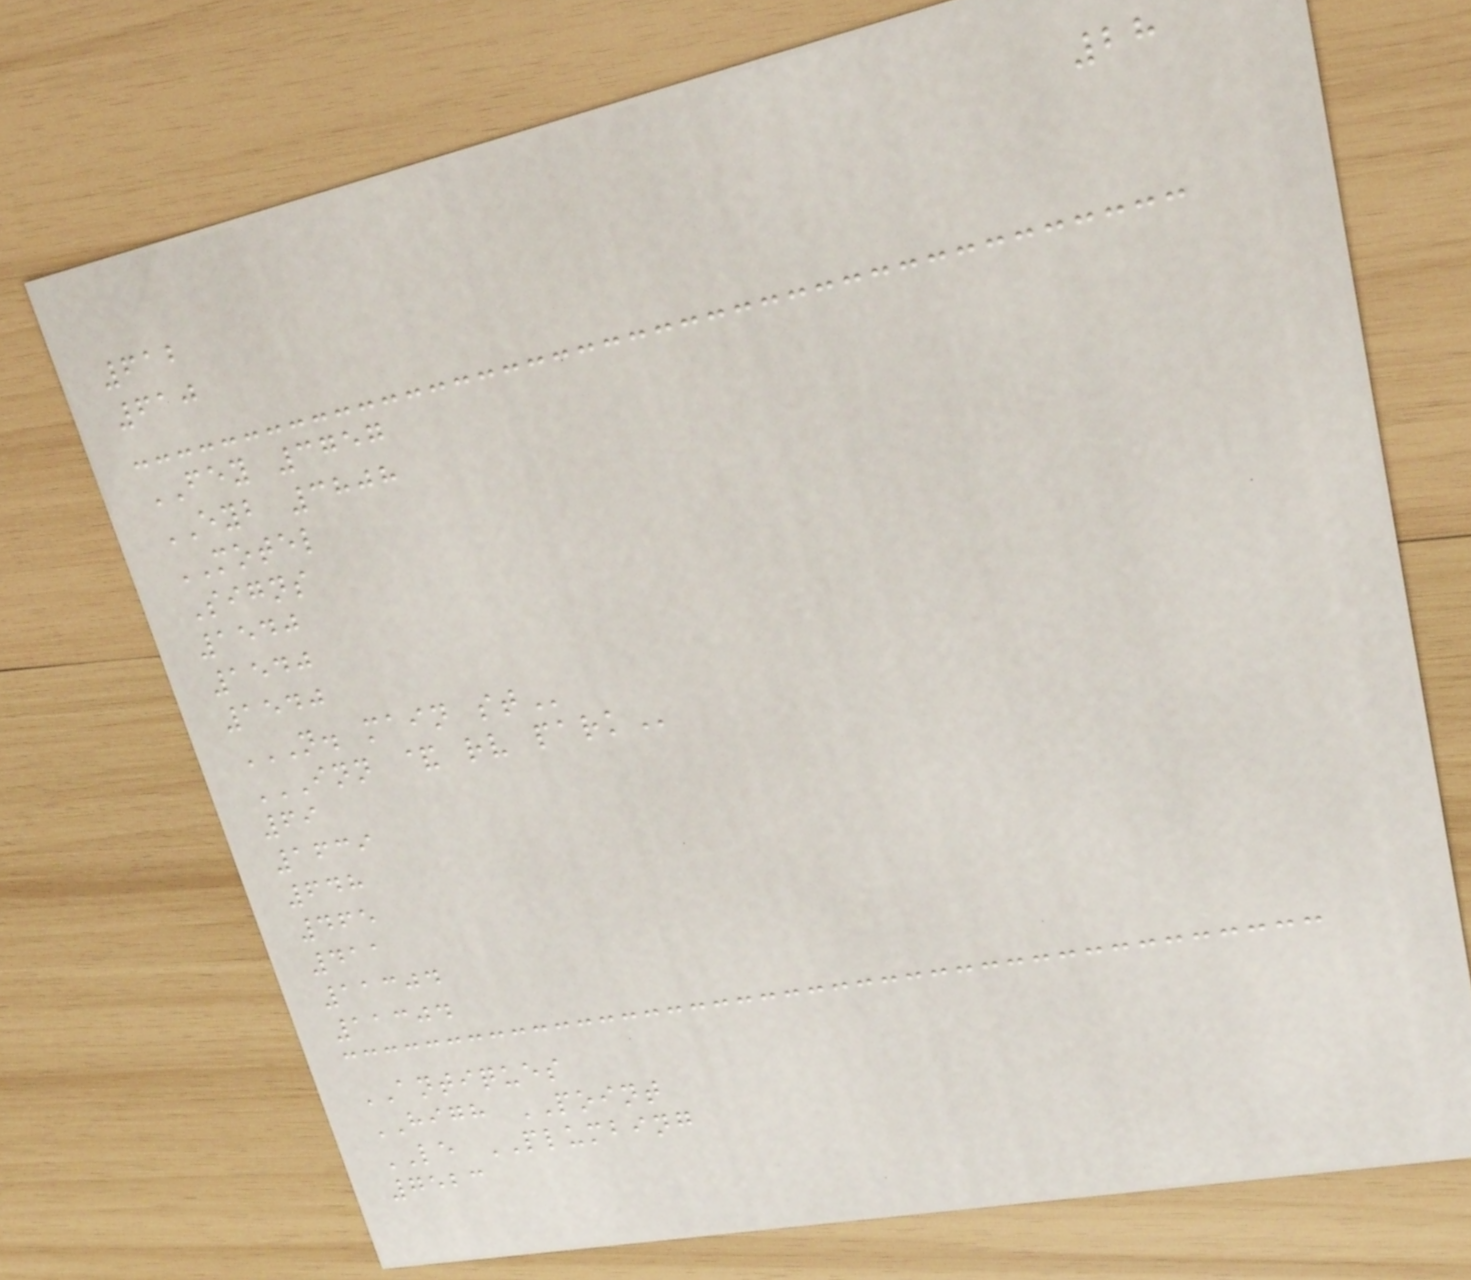28
612
610
FEY 3757
EYB 3808
MOTEL
Signs
1540
1540
1540
N. MAIN ST
INN & RV PARK
69
1639
648
465
411
11304
11304
ANTIQUES
HIGH POINT
LE PLUMBING
7523
